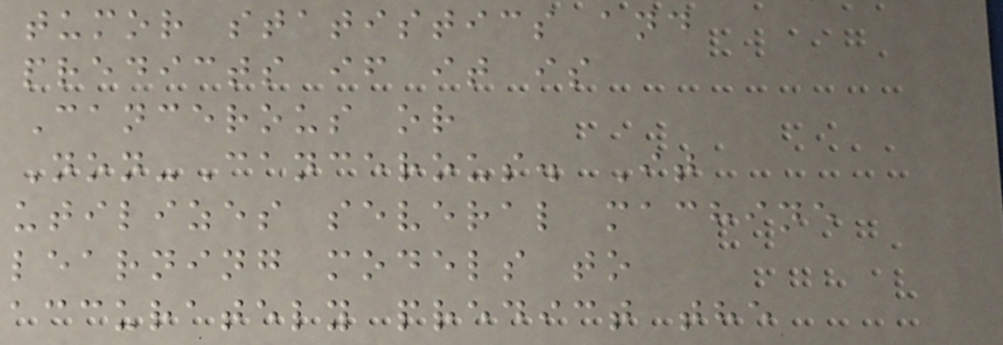tumor statistics and
predicts if it is
Cancerous or
Non-Cancerous. It
utilizes several machine
learning models to
accurately predict the
